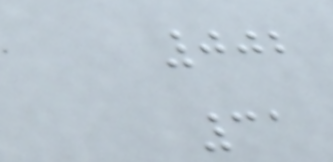002
31
